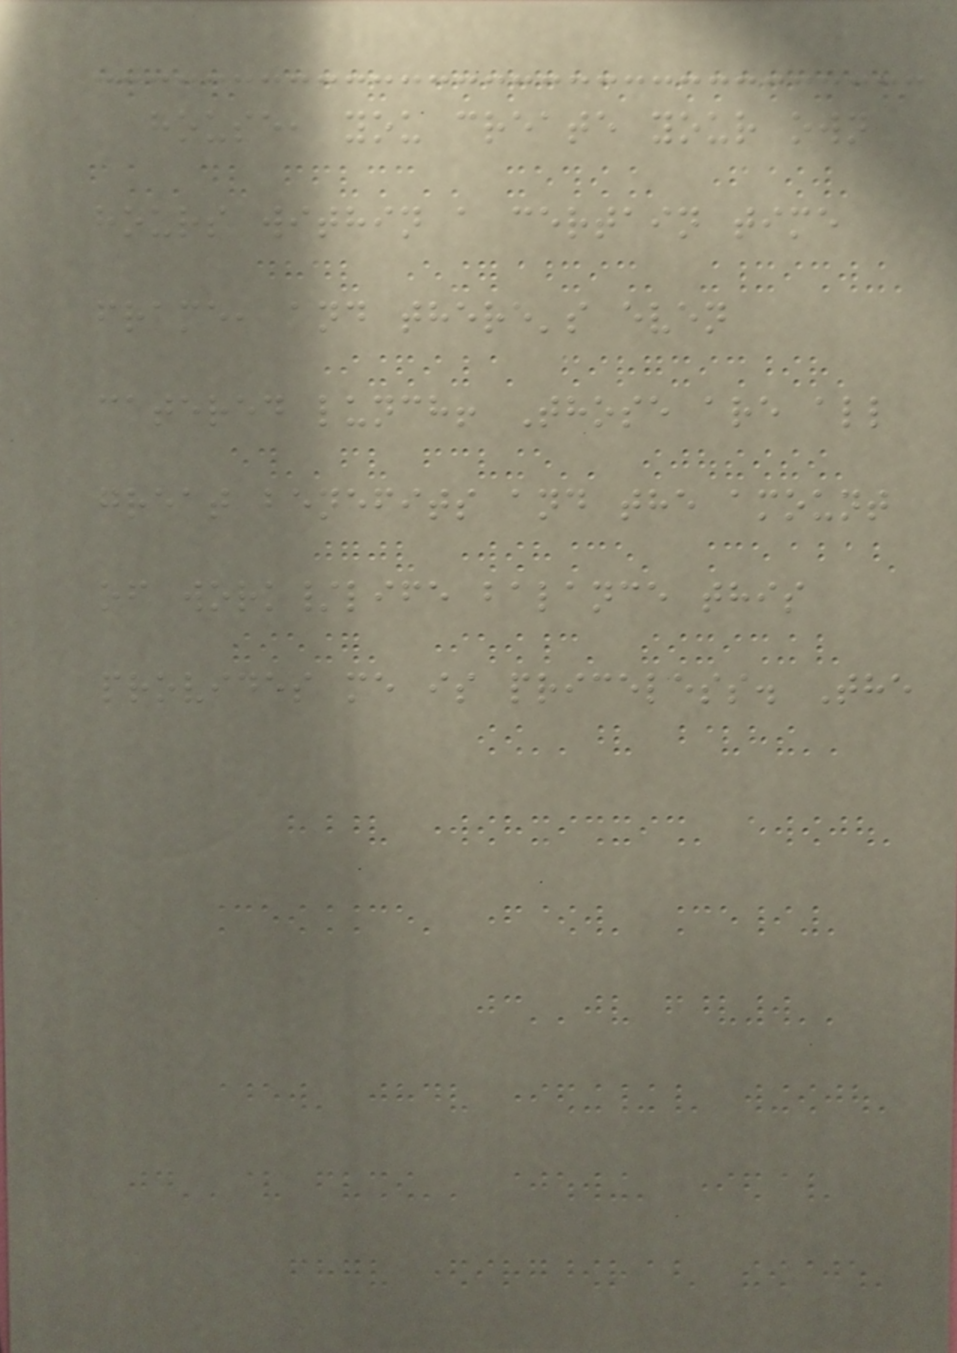house, you create your own
hours within a certain time
frame, and there's even
catered lunch! Those are all
great benefits and the amount
of work/life balance this
provides me is priceless. The
